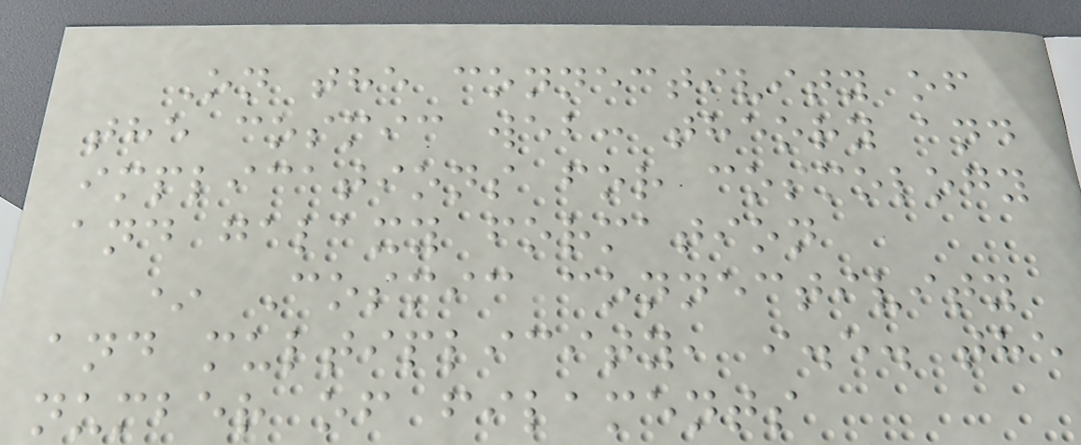On the connectivity of
the cosmic web: theory and
implications for cosmology
and galaxy formation
* Cosmic connectivity
and multiplicity, i.e. the
number of filaments
